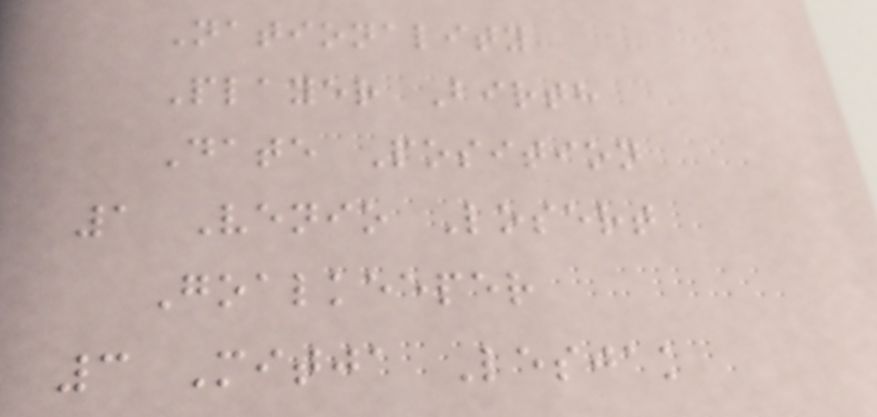Nationality
Player Birth
Date Position
1 Venio Losert
Goalkeeper
3 Mitja Lesjak
